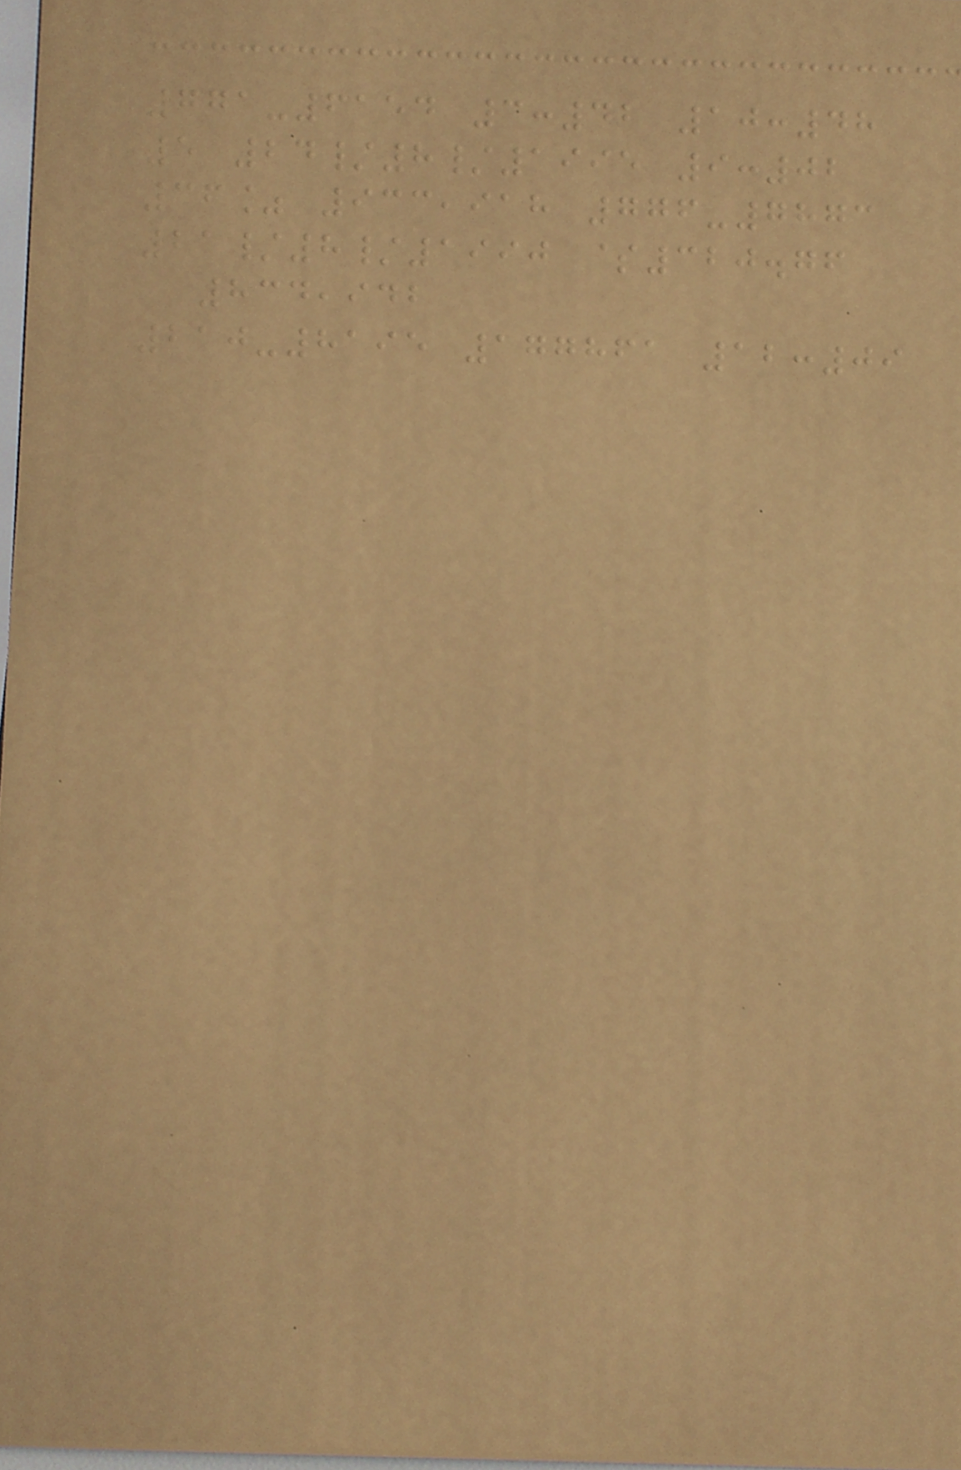771-6154 3:42 10:48
5 24/8/1995 9:02
36% 933,918 776-7873
21/8/1990 $320.76
834,942
210-8195 177861 12:09
